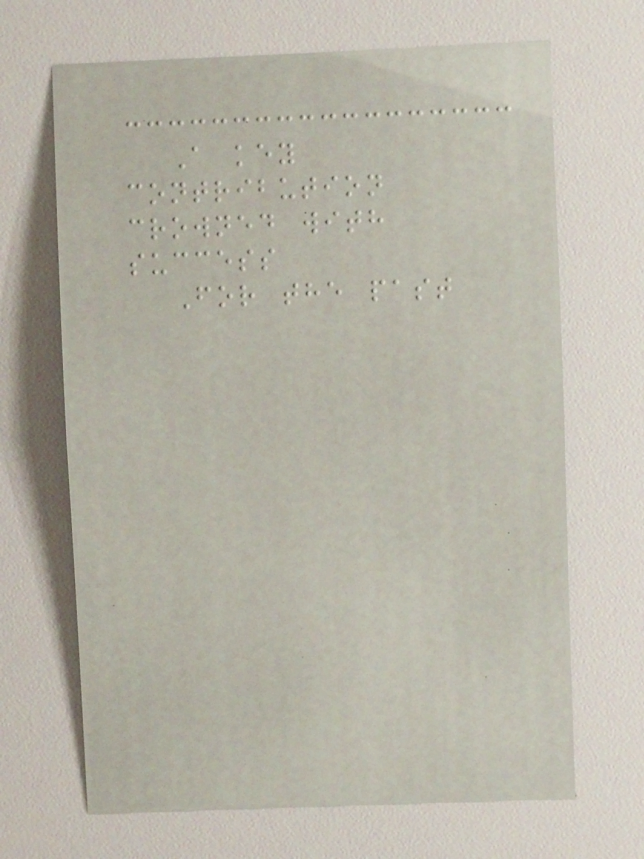A key
contribution
crowned with
success
For the past
